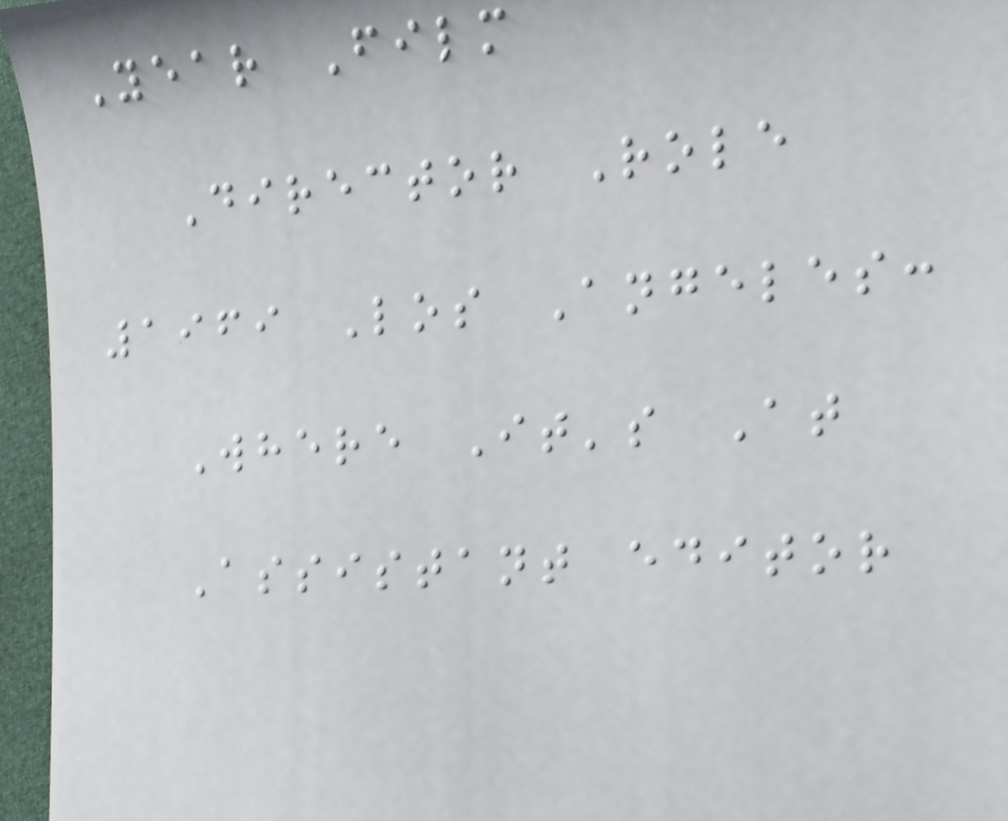Year Film
Director Role
1969 Los Angeles:
Where It's At
Assistant editor
